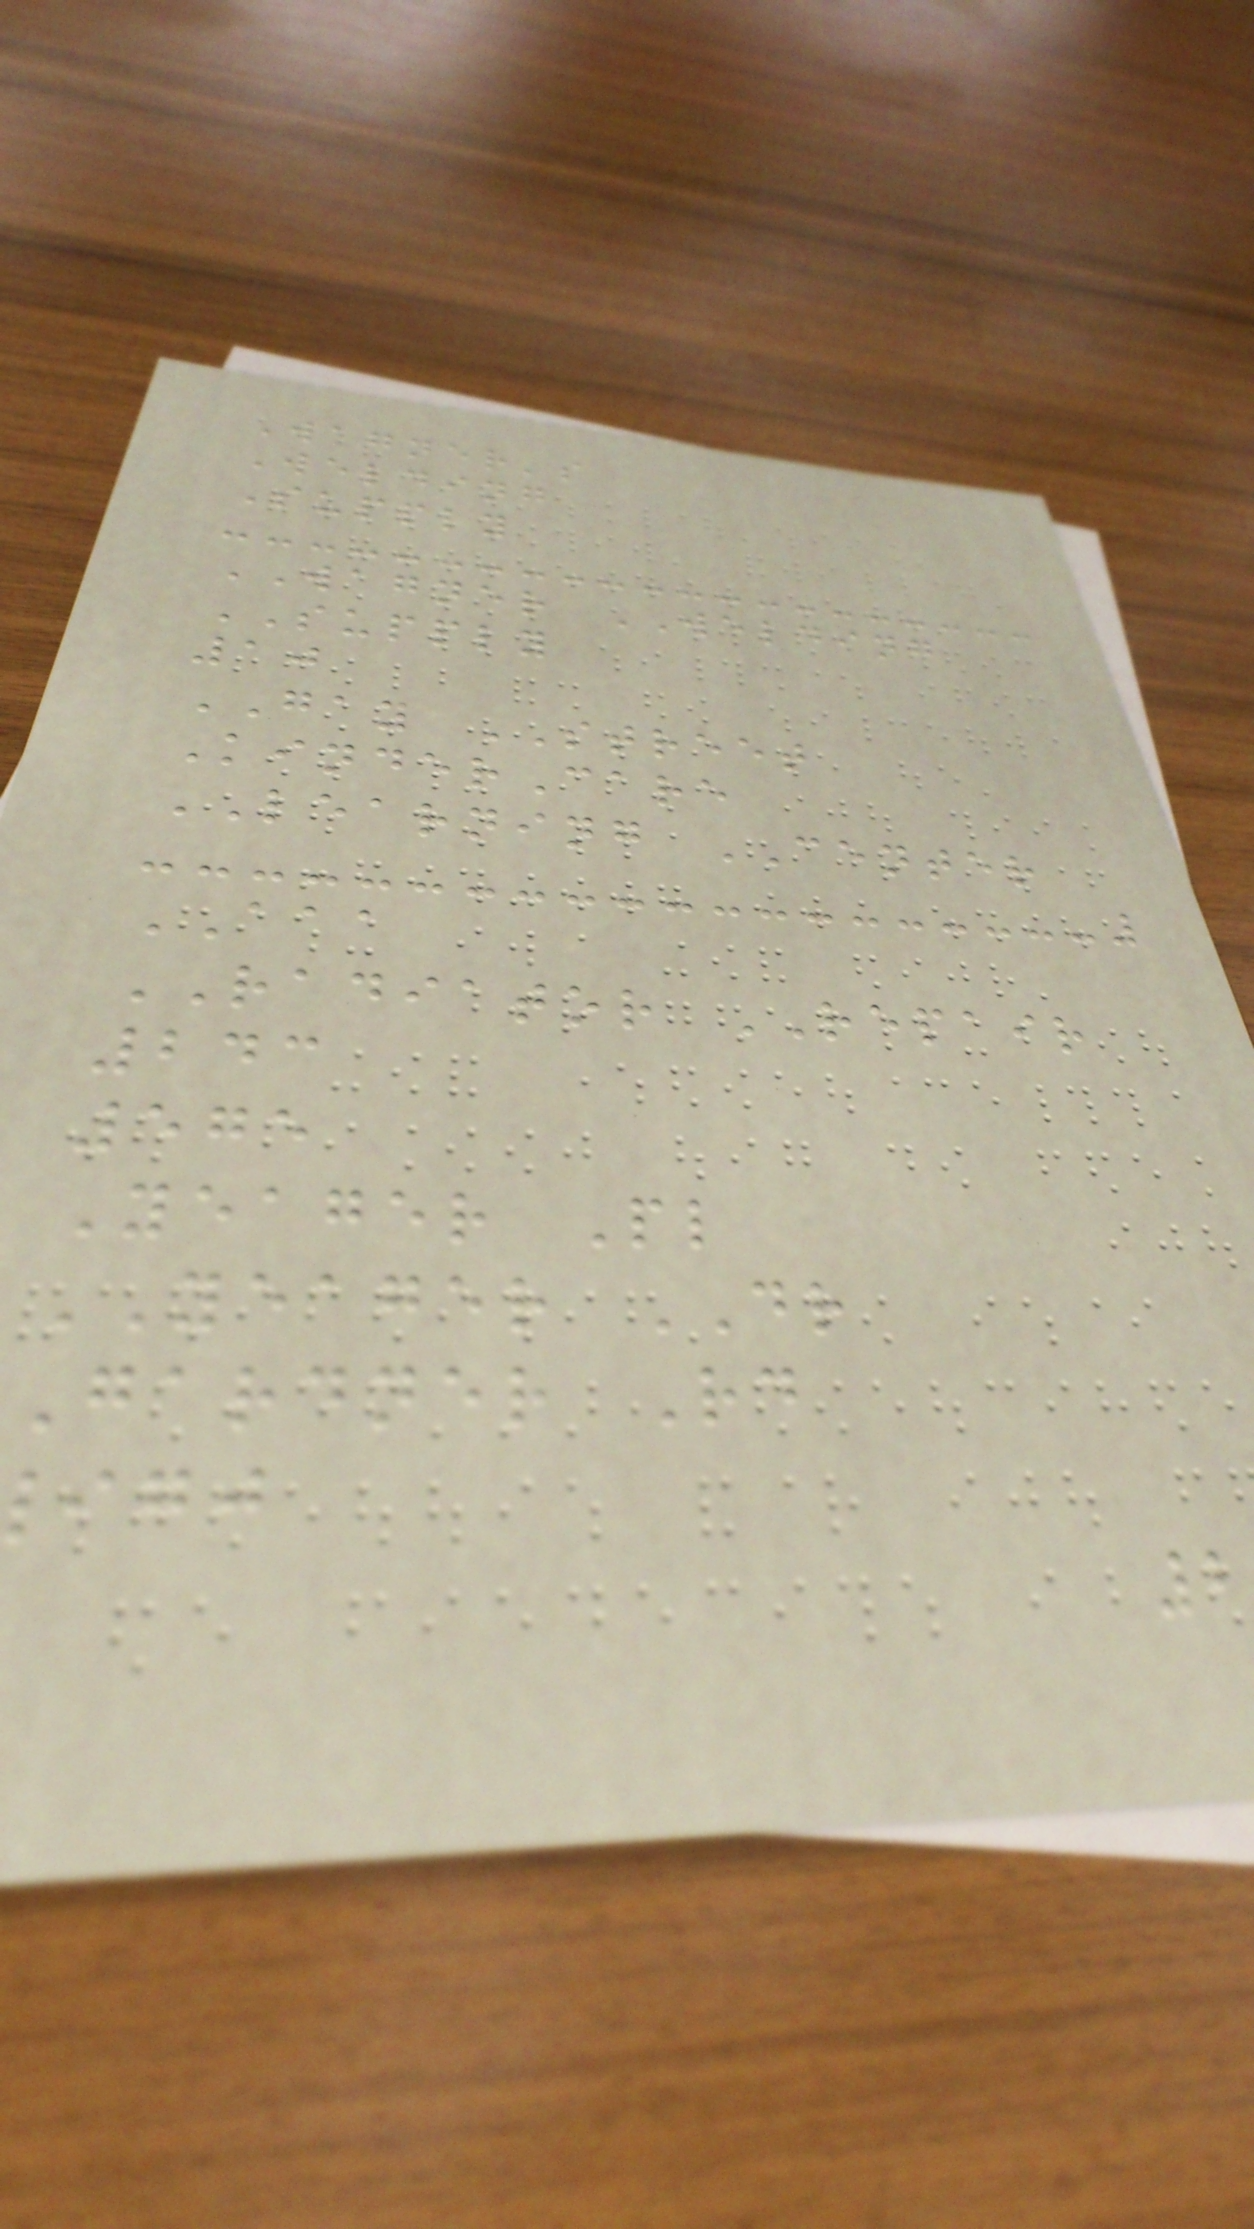Wagner's
Welding
Supply
WAGNER WELDING
SUPPLY
10
GAY STREET
KinderCare
LEARNING CENTER
AAA
RADIATOR REPAIR
243
575
Yeager Pl
YEAGER DR
Gardner Rd
